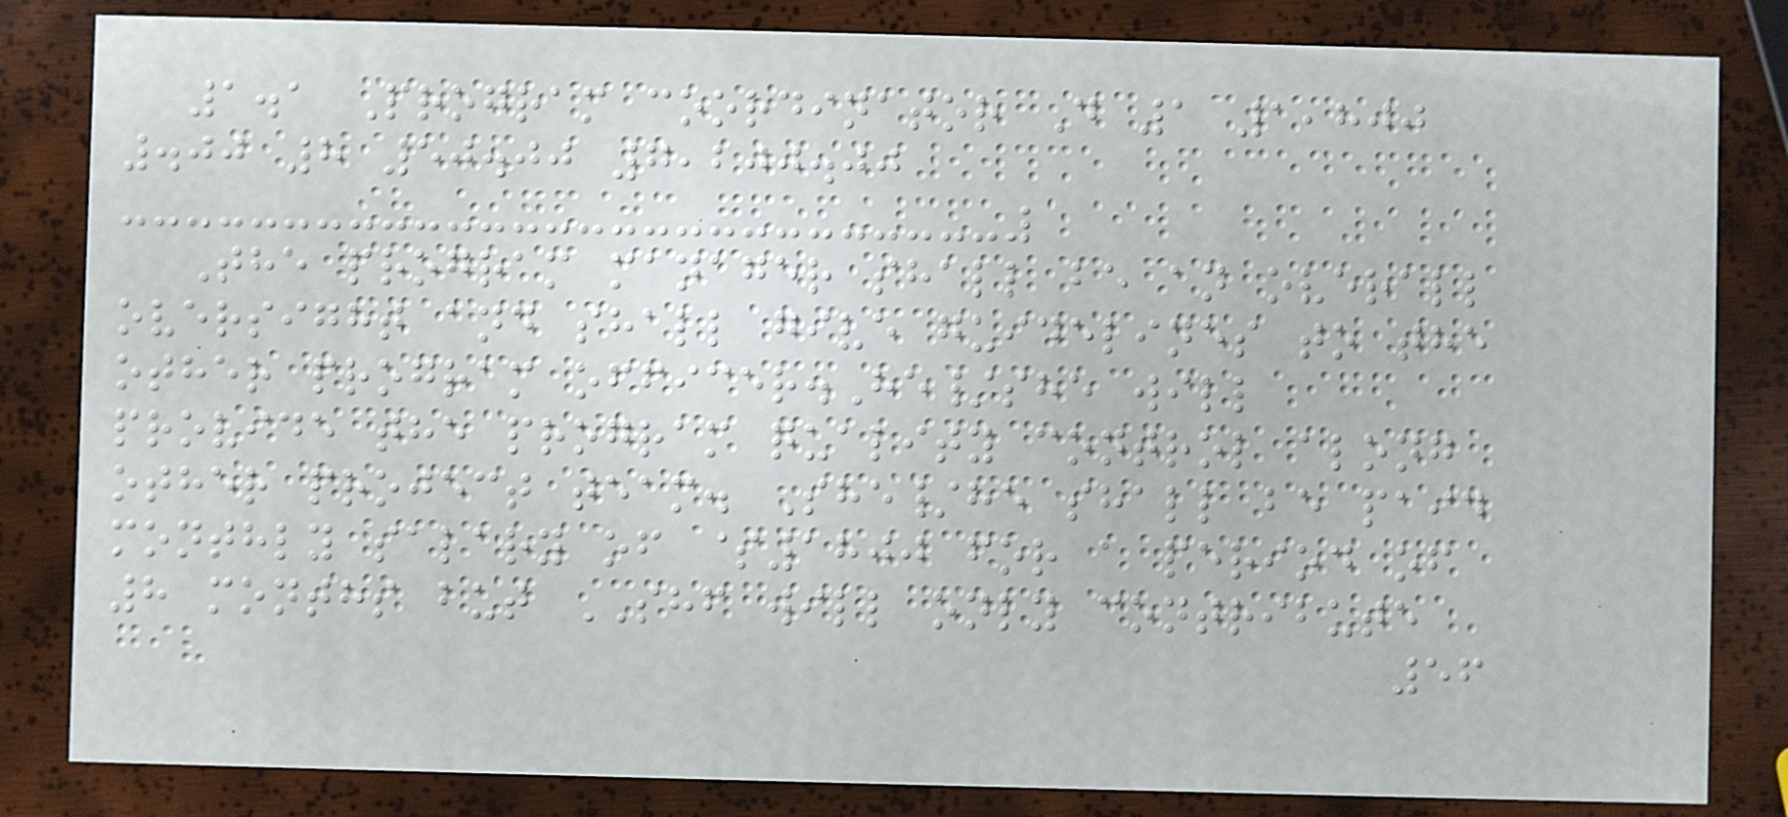1.1 Program coordinator D 1 1,800
.00 8 50.00 7,200.00
The program manager shall be an overall
oversight and shall give guidelines to the
other program officer.He/she will
provide the program quality control along
other project team. She/he shall be paid
monthly salary of $1800 for a period of
8 months but SHF will only contribute
56
